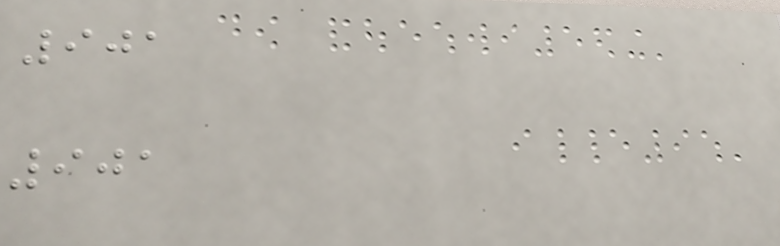901
901
